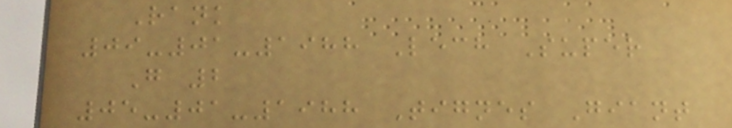Rank
09-01-1988 Lech Super
G 2
05-01-1988 Tignes Giant
